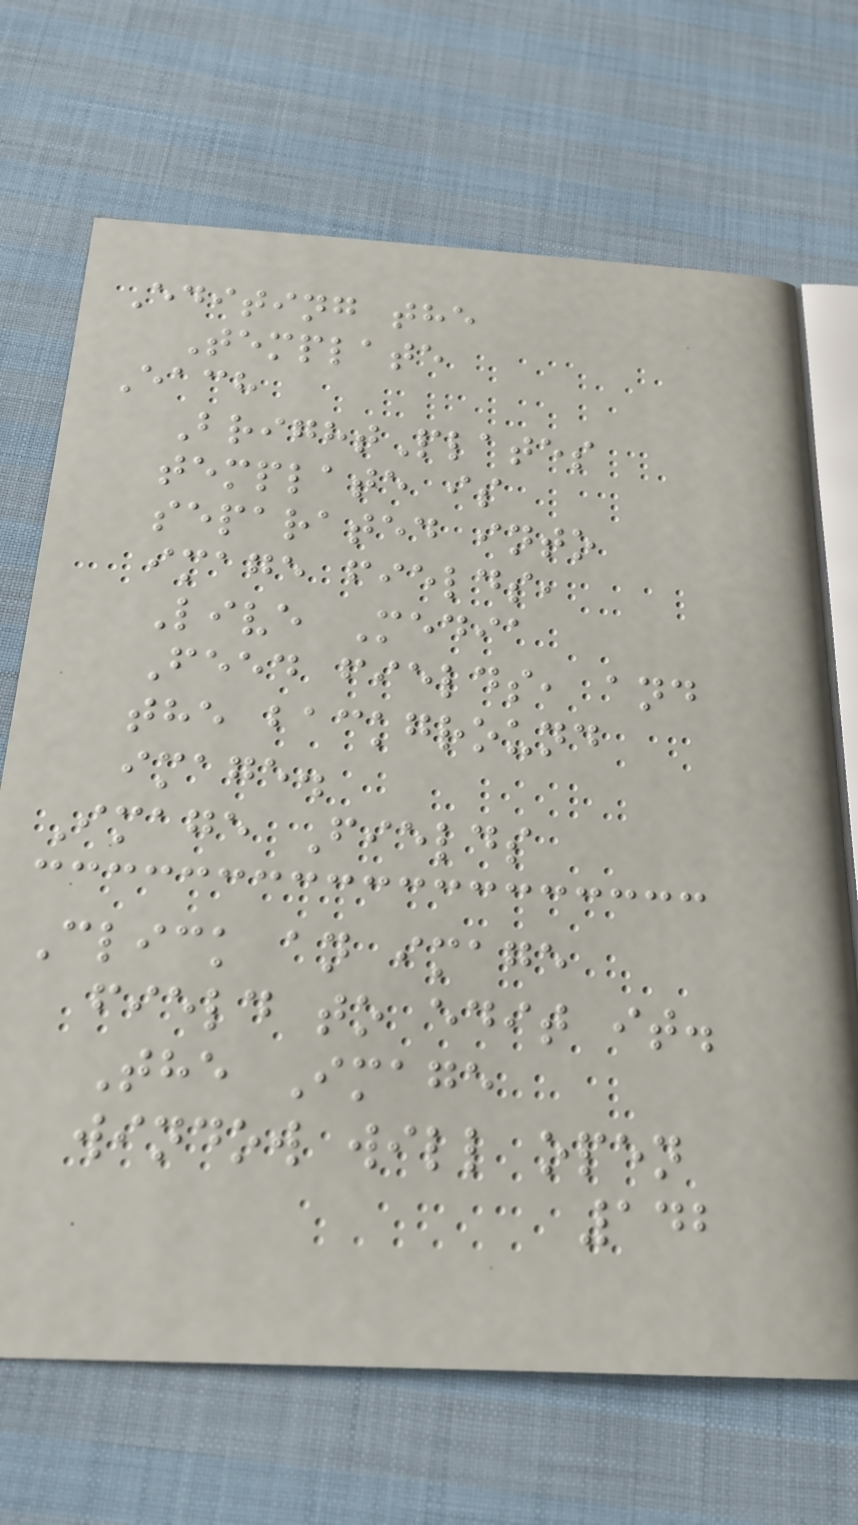Editing the
Template
Each
BrightPlates
template is
separated into
image fields,
Live Media
Feed fields, and
the background
image.
Image Fields
Click an image
field to edit it.
The Image
window will open
142
